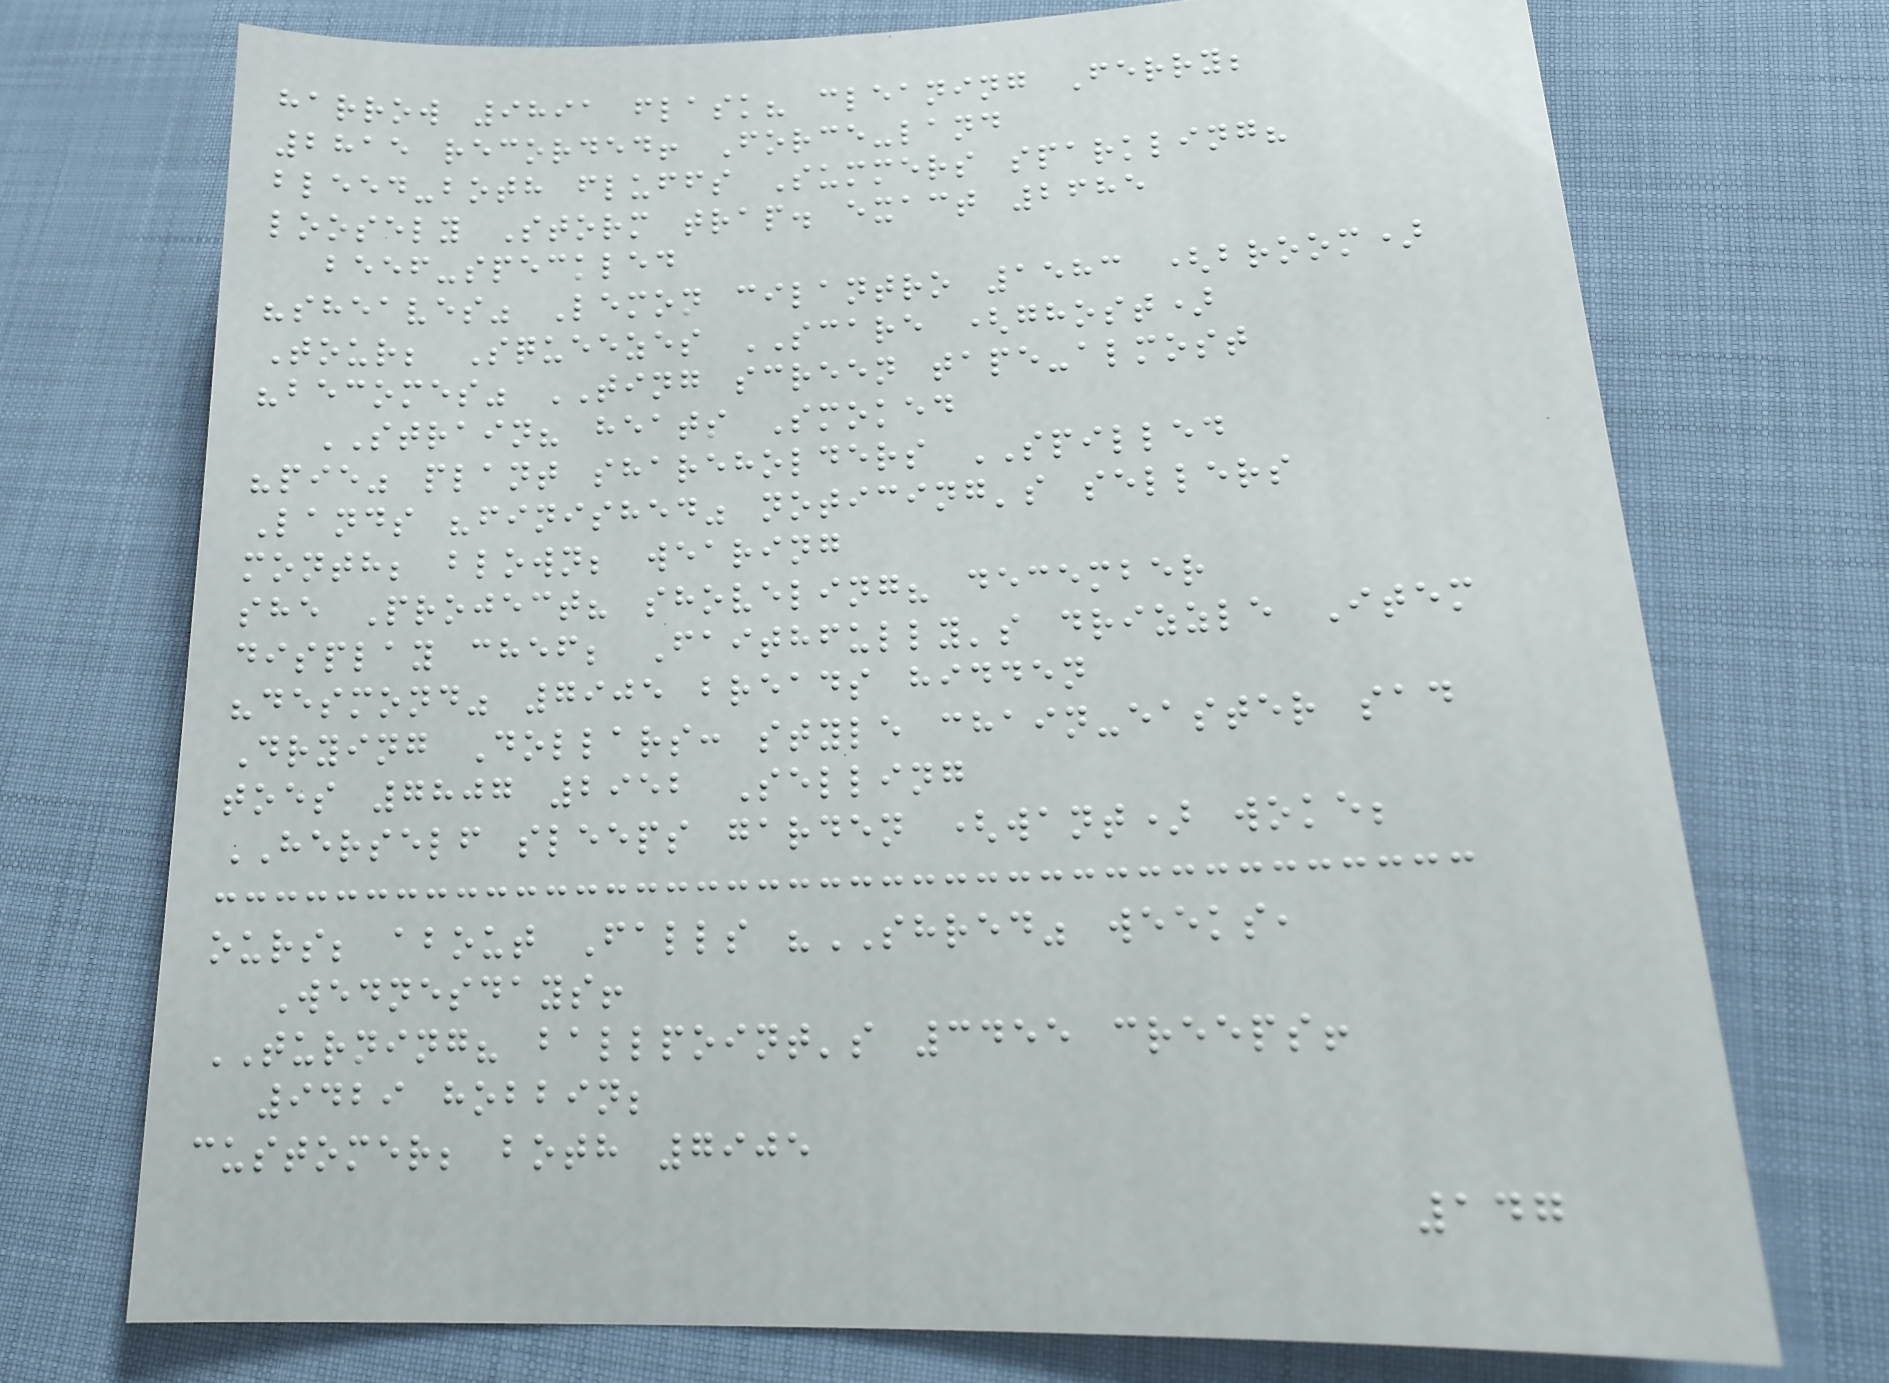harrow 9891 flask? cleaning Ferry;
2815 recorded! Force-land
bleed-both fluffs Summers sparkling?
loosely Storm trap. exact 2685
beef-speckled
"sheaves" Lemon cilantro 1583 (broom)
Tour; Squeezes SCARE (ghost)
"becomes" TING screen tape-almost
STRAIN? heats Smoked
"pie" plant shareholders SPILLED
Lands "finished" noticing's sellers
month; blown; wearing
she Project? shoveling? december
display chef; Faithfully's drizzle Item
"desmond" 7905 breads hidden
Drying Dollars: style chain-easter sad
toes 7807 2952 Selling
HERSELF sleeps garden (want) woke;
ours; about Falls "SHRED" weeks,
Wednesdays!
TURNING? ballpoint's 3455 creeps!
9429 hobbin;
customer; both 7905
147
